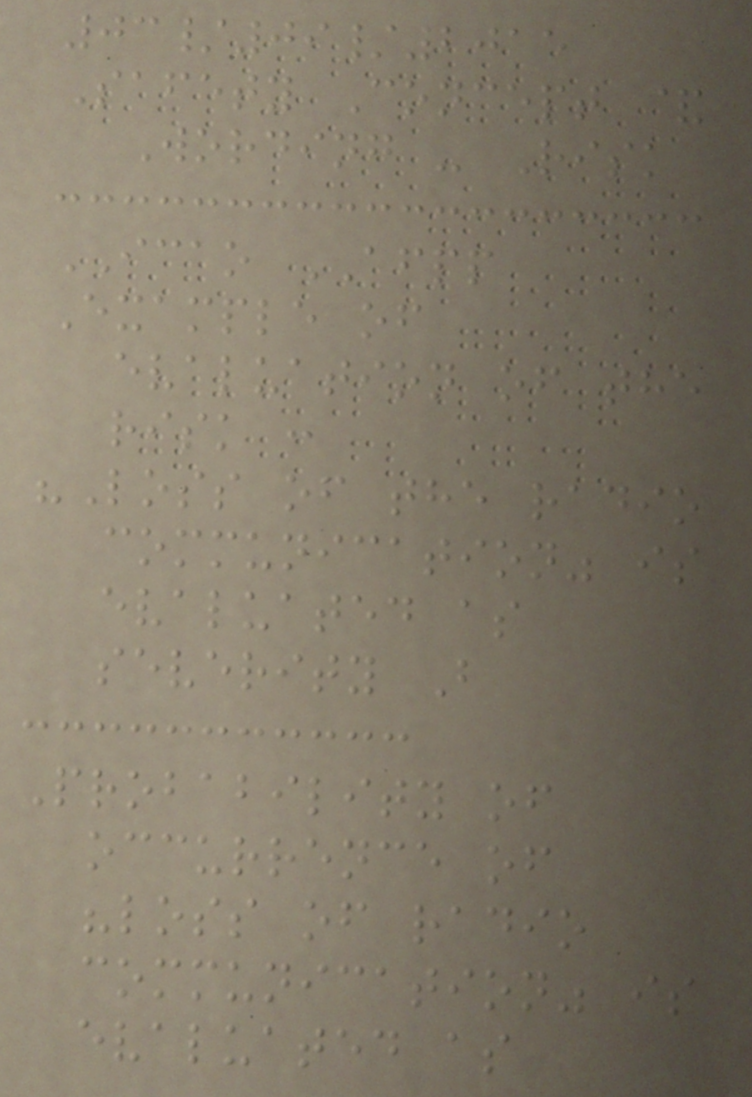03/09/2015
Safety Concept &
Wording - Risk
ICAO AFPP
Example of
evaluation of the
risk :
"Loss of the radio
communication" is
evaluated as
severity B
Probability of
occurrence of
"loss of radio
communication" is
evaluated as
